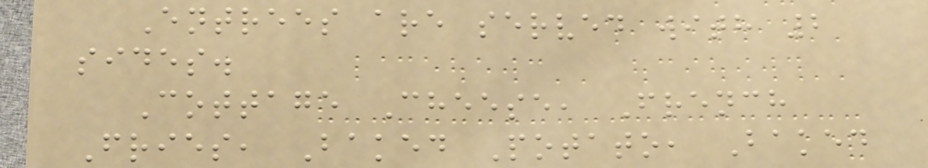Entrees are served with 2
sides.
Cottage Cheese, French
Fries, Baked Potato, Baked
